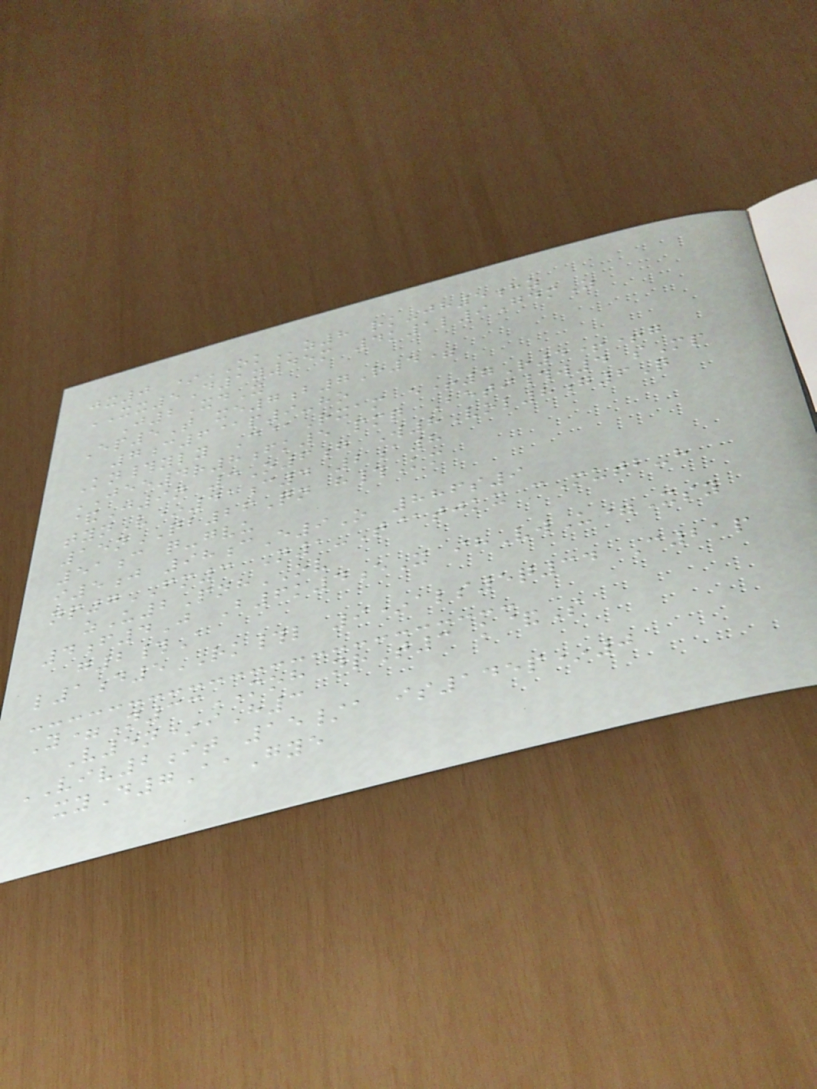jx0 *OKz8 rk-jh5hz
XX5D1y45m 4k1l9GdmZ
J2XdX
Ep5T xe7b7R4=
7c6@p9-ho
Kn#yly C@Rxam e+7R4++g
JEE4r8fk5 pmq Beti#w4 sMp
&J9n 3O6g W8Vol8g6Q
tynV*41c4 2a8
15nQB26Qn h#Km
51c q-gvu
i5j 98cE9O 886s9
np7FM3 N1-T@tjkx cMutb-h
zU2PnhOV
4f4J B6k4eX ihVwU=Xsy
g2#A
l1d5RK#l 9*als5q34 C21p
Y=N33MOH nrT3 k&S
V5n*iH3
VIV2it 15/a is145p*0
xyD7AaGye
